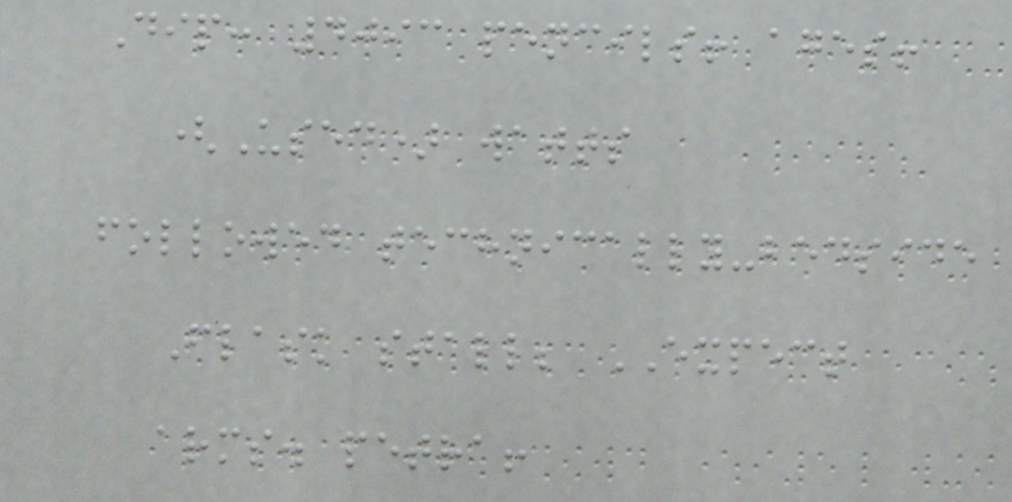Dip: 4093 pencils! ages!
(Used) watts
followed technically-bedside
Flask stall; EXPECT
arms. petra!
